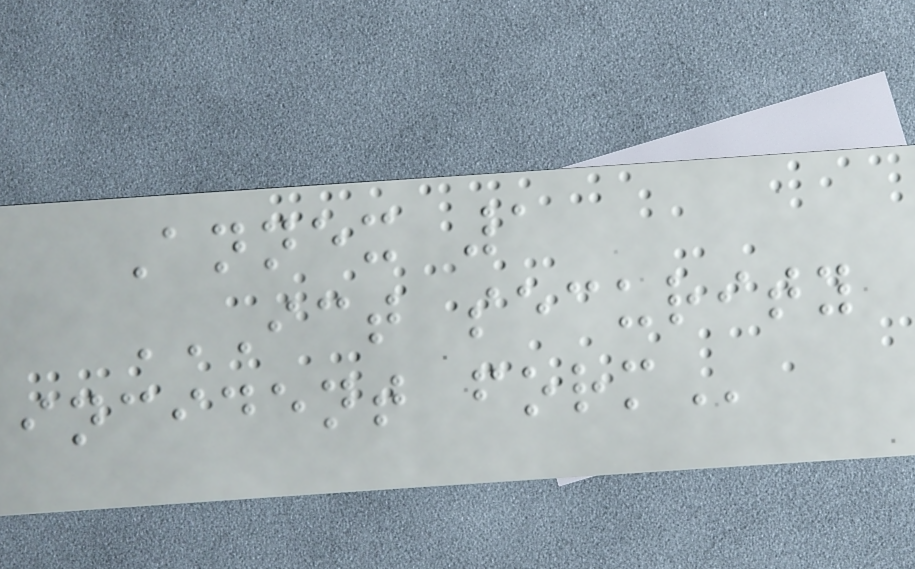Annex 1
ICT SECURITY
INCIDENT FORM
